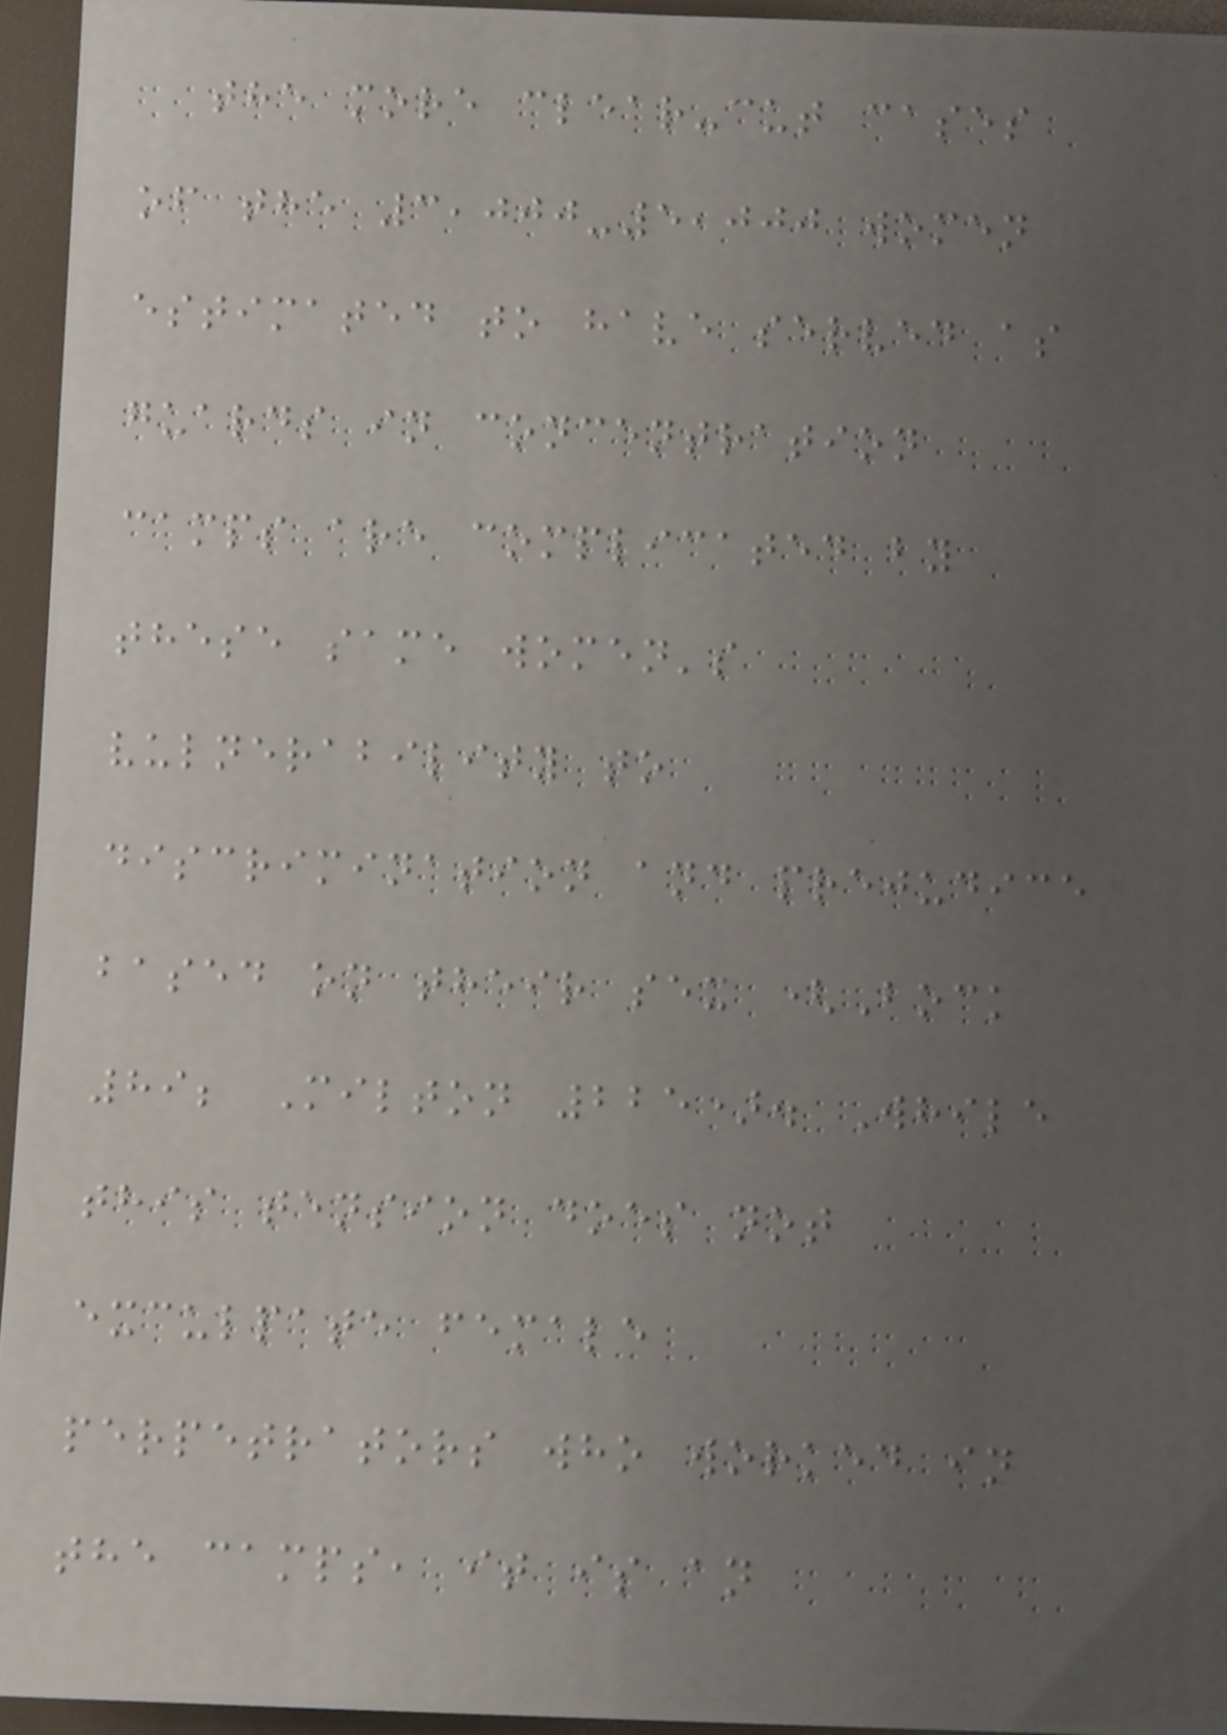the more clear-cut cases
of the 3,000-5,000 women
estimated to have served as
guards in concentration
camps are complicated by
these same women's
vulnerability to
discrimination and prejudice
based on their sex (Bock
89; Milton 225). While
this tension does not
exculpate female
perpetrators who worked in
the camps, it is an
